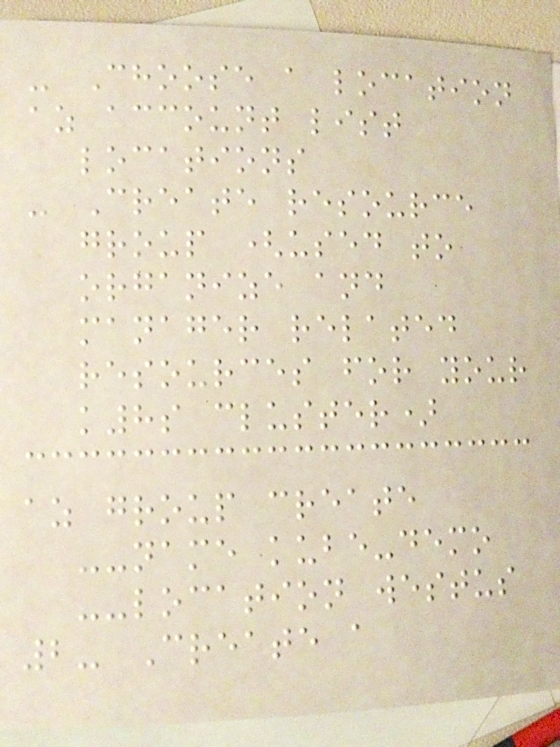- Choose a location
az account list
locations
- Create resource
group (used to
organize and
manager related
resources for your
k8s cluster)
az group create
--name kube-demo
--location westus
2- Create a
